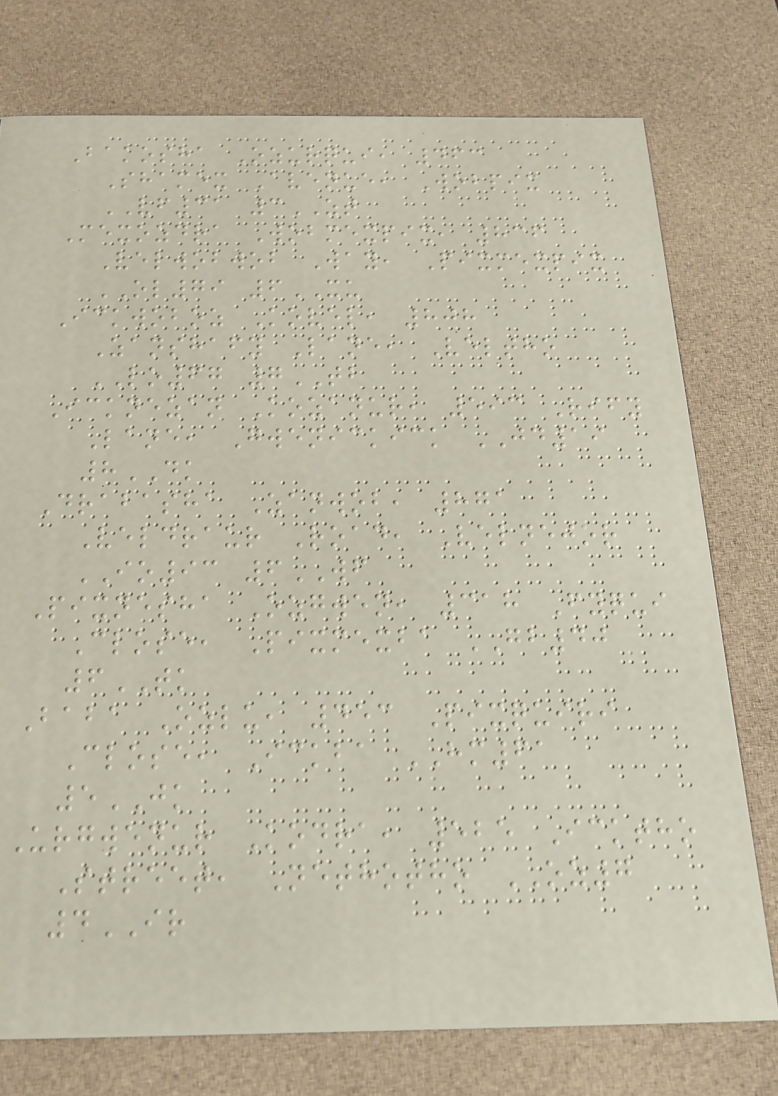Bakosha Ozurqui, 463
Shamex Avenue, Wobpix
VF31 3ZT
Mexozdra Wobmexpix, 836
Velwobwob Way, Pixmexpix
OL79 6XU
Ickwoboz Kovel, 808
Zanshafy Lane, Veltho
LO67 7TB
Icknezan Kozanur, 593 Rify
Lane, Gwenickick JD19
8DK
Drabasha Zanwob, 871
Veldraur Road, Velnejor
IO93 6WF
Pixnesha Ozgwen, 318 Fyqui
Close, Pixmexba GB40
6TK
Baba Ozlu, 453 Pixquiri
Close, Ickba HM61
5JK
Urgwenur Kodra, 525 Icktho
Street, Nethotho OZ7
4IR
